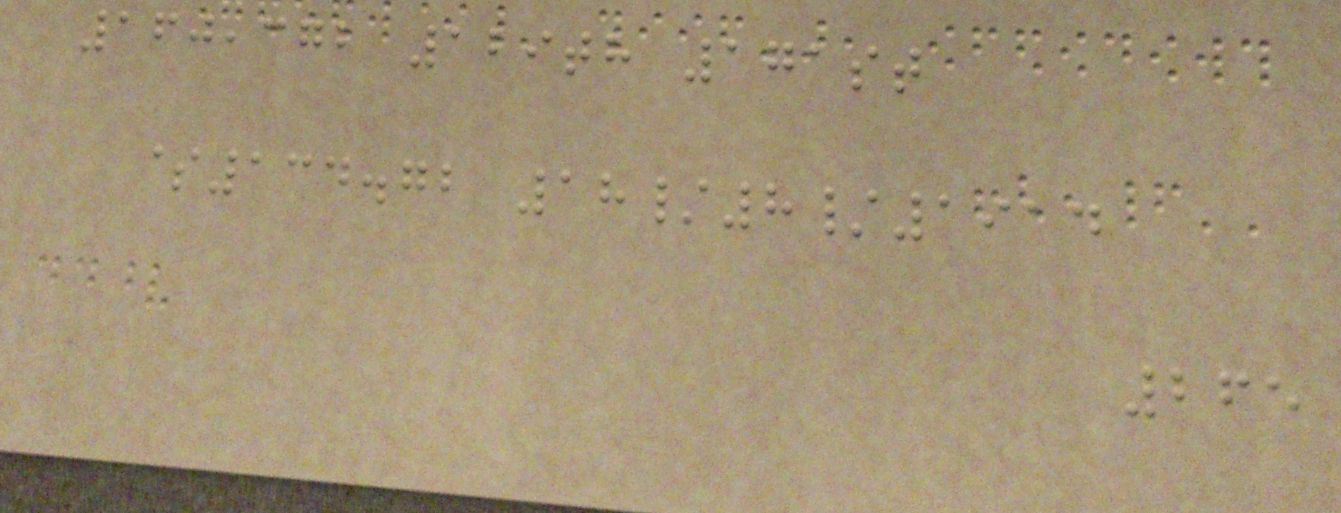160,372 129th 171st
$134.72 18/8/1914
265
